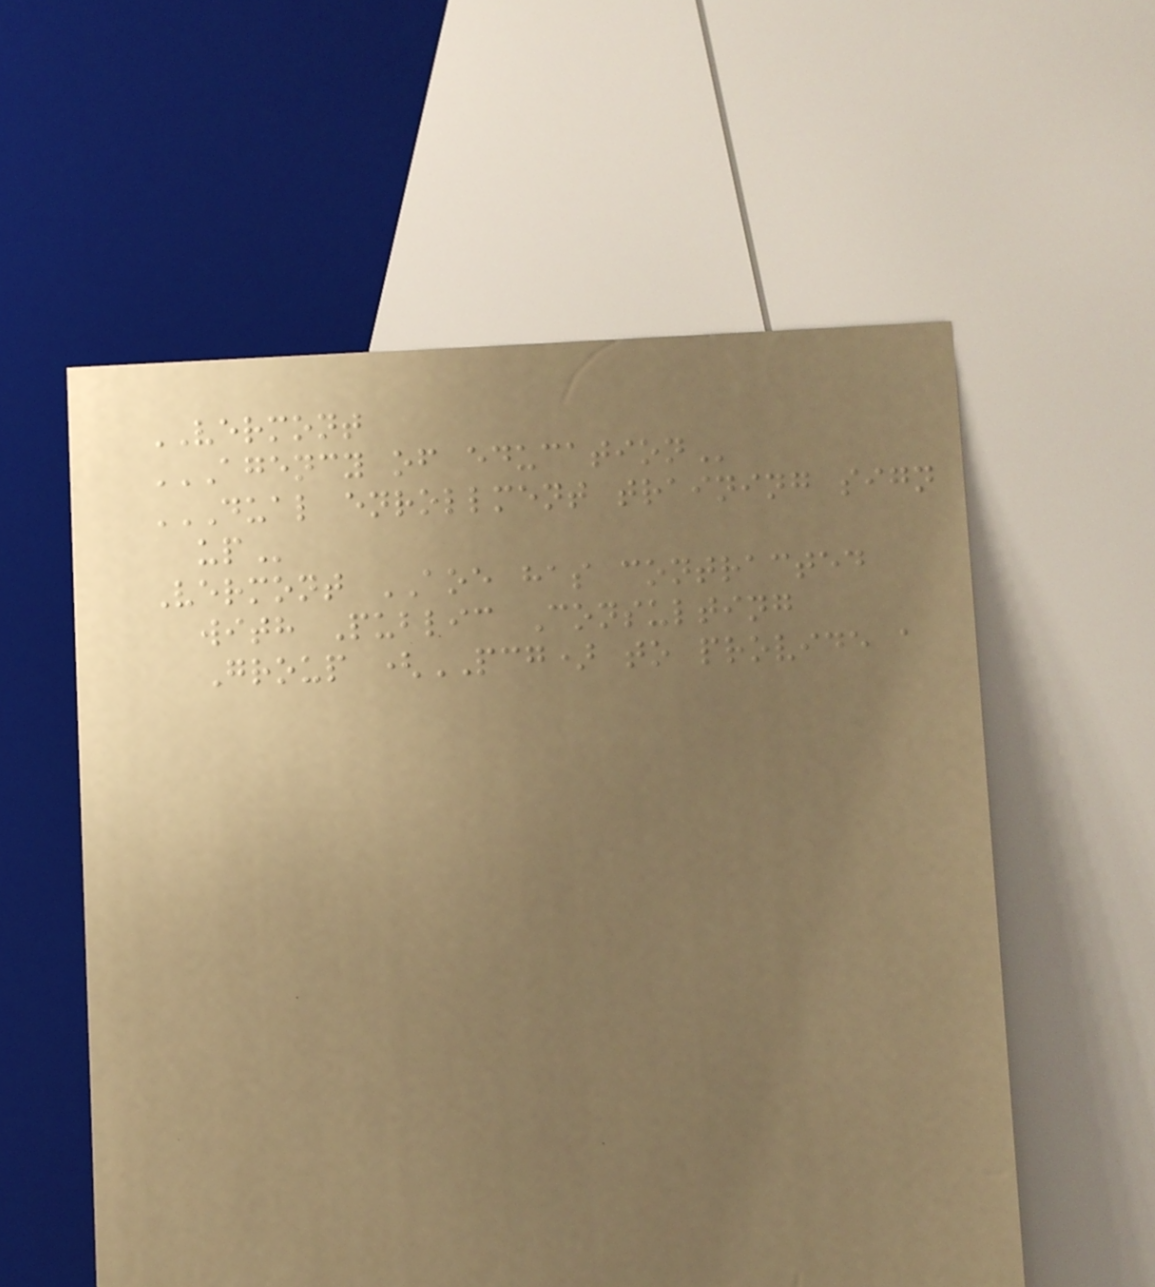VERMONT
AGENCY OF EDUCATION
DUAL ENROLLMENT TRAINING SIGN
UP
Vermont AOE has contracted
with Public Consulting
Group (PCG) to provide a
